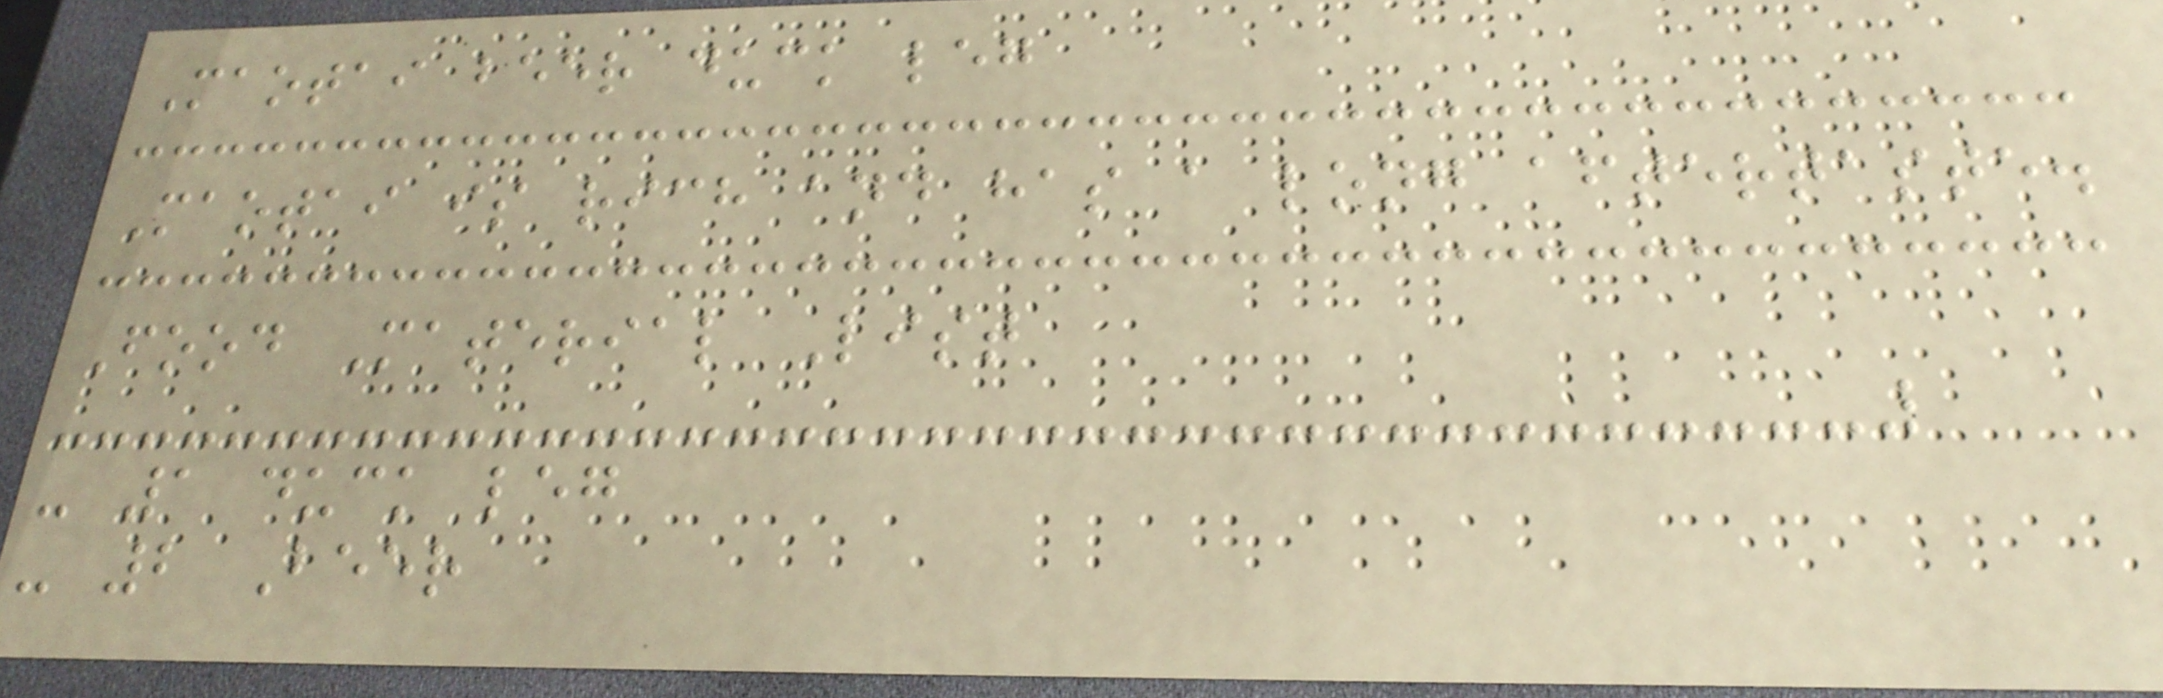Maotai beer duck leg
Maotai is rich and has a long aftertaste.
Food Material List
- 1 duck leg
- 2 Beer
